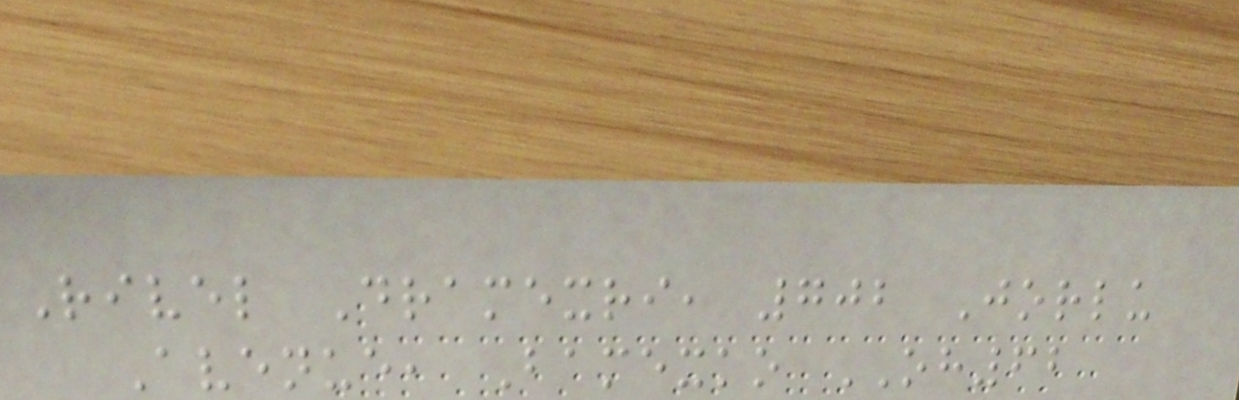Rivel Dramexri, 702 Jorlu
Avenue, Bamexko OH62
